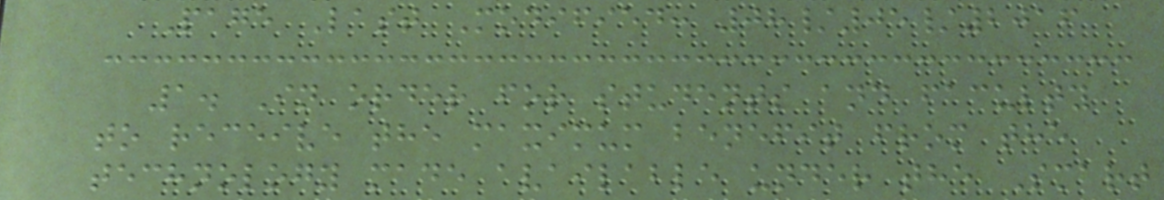Page Last Modified: 08/05/2016
1. In order for students and faculty
to receive the maximum benefit from the
technology made available under the Smart
